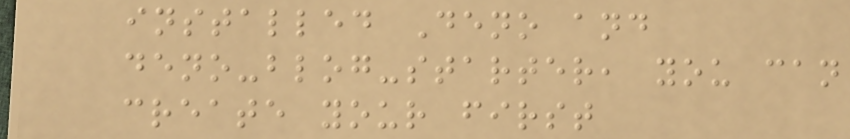installed Deno and
deno-blog-starter, you can
create your first
